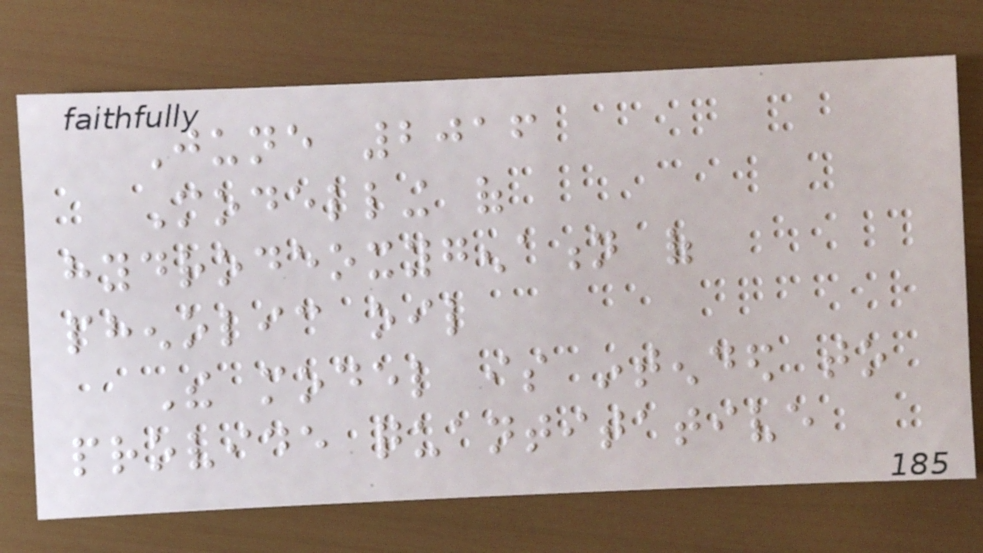June 2016
Modelling of
hydrodeoxygenation of
phenolic oil
The model is intended to
provide quantitative
